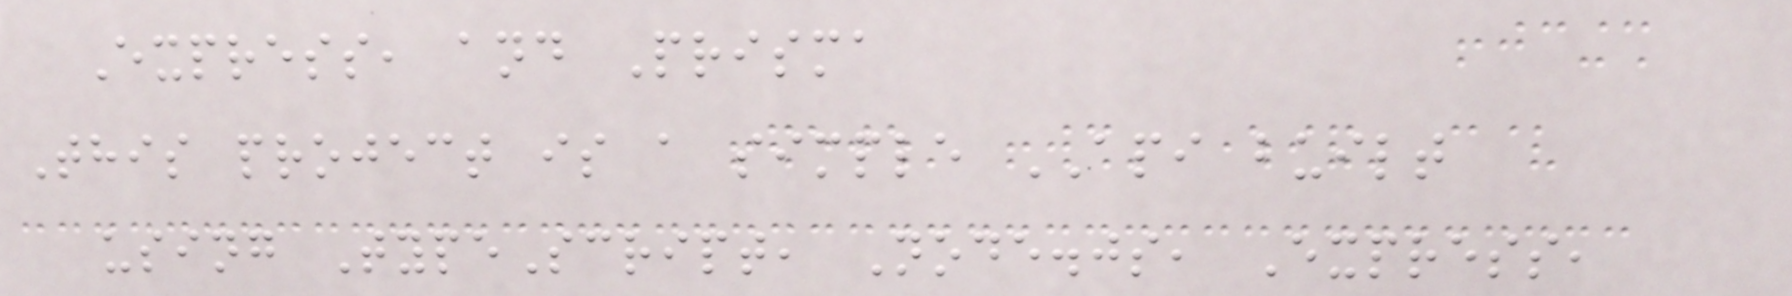Express, and Prisma
This project is a simple API built
using TypeScript, Node.js, Express,
